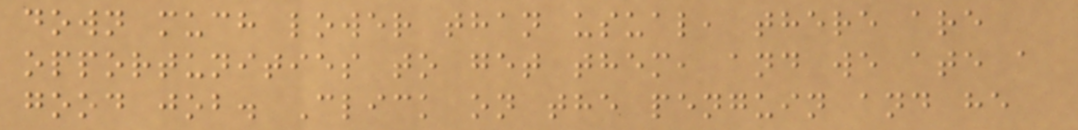down much lower than usual, there are
opportunities to get them, and we ate a
good job. Click on the penguin and he
